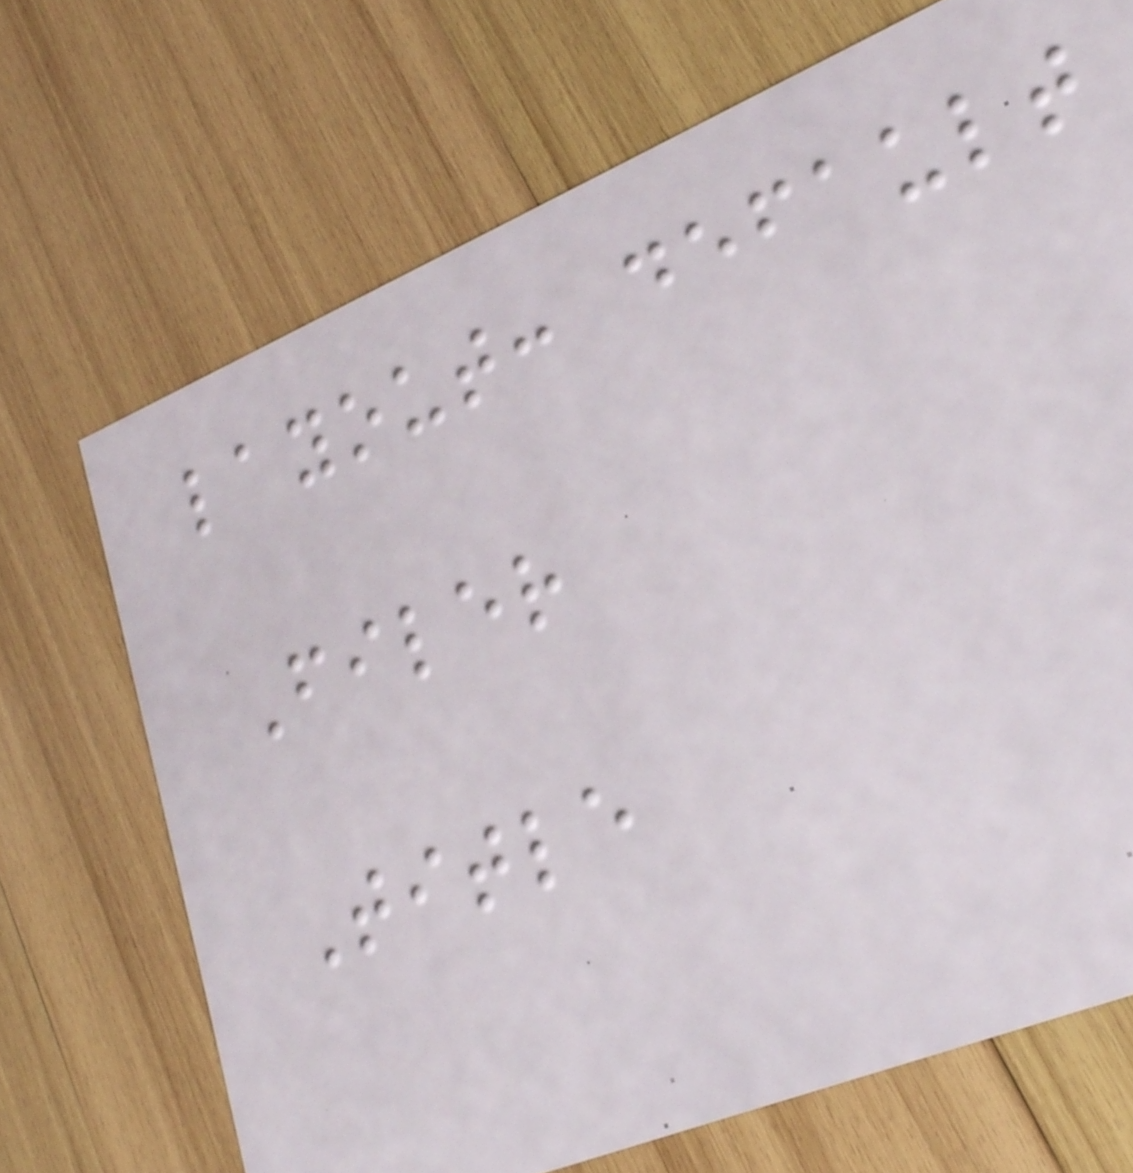layout: default
Filer
Title
